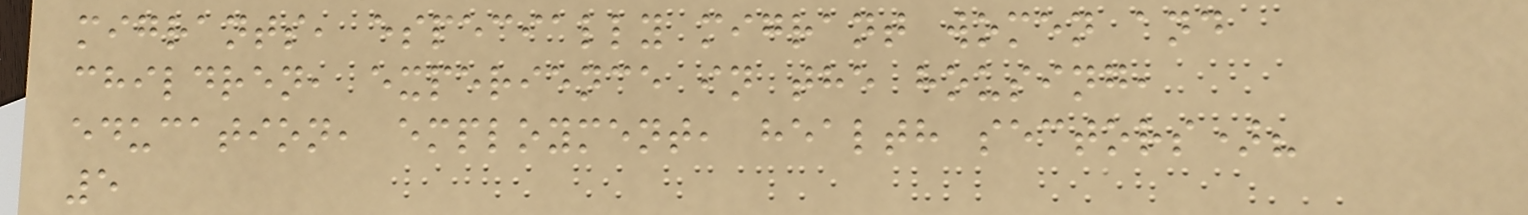migrants, especially migrant women and
children, experience in the housing,
education, employment, health sectors)?
5
